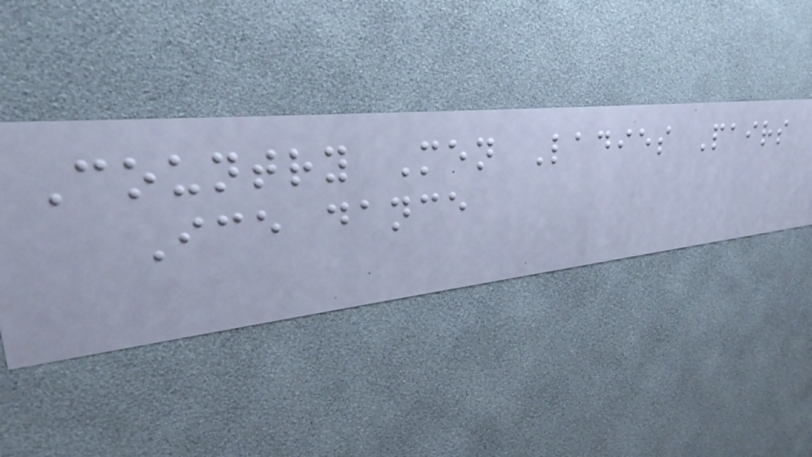Country Men Ladies Pairs
Ice dance
